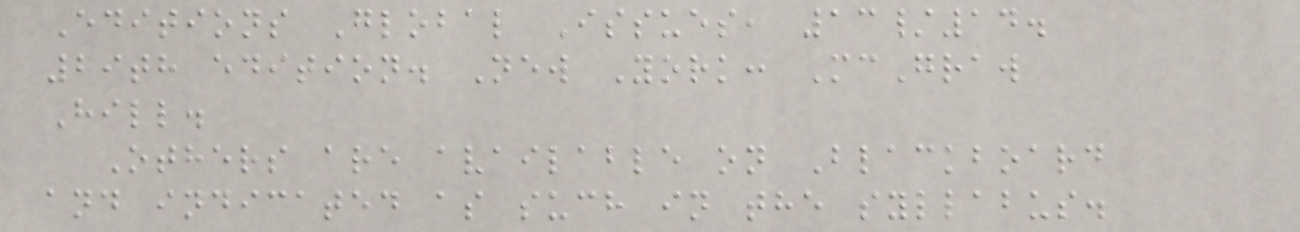Editions Global Issues, 13/14.
29th edition. New York: McGraw
Hill.
Others are available on Blackboard
and indicated as such in the syllabus.
